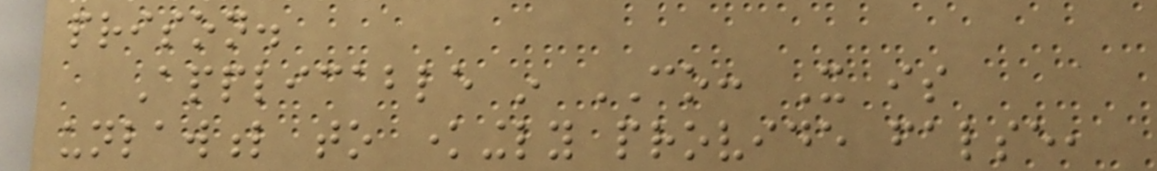prison.
Applicable in CO: It is
unlawful to knowingly provide false,
